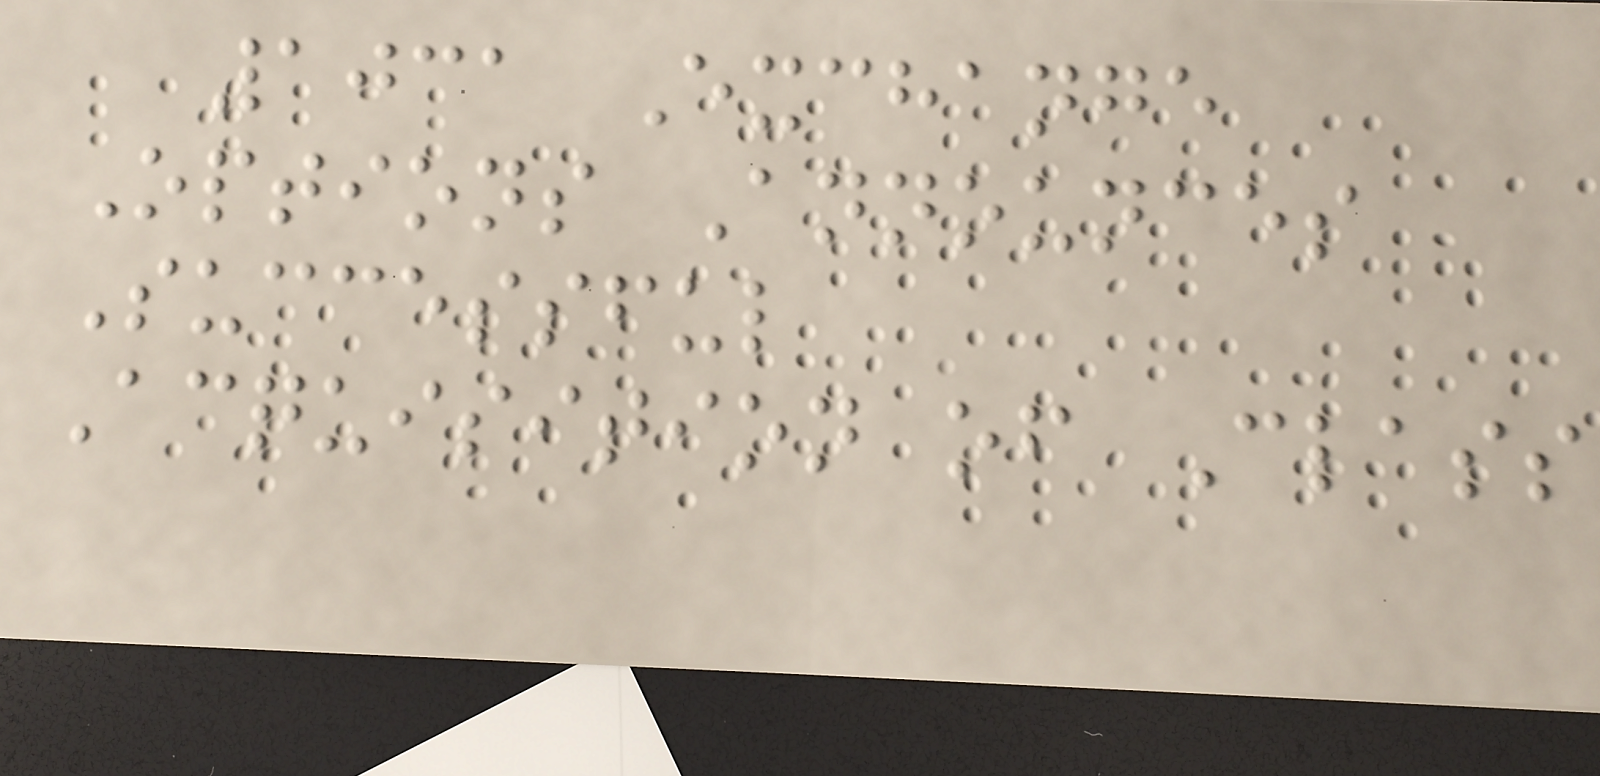1031 Exchange
Options Announces
Successful
Acquisition of Class
